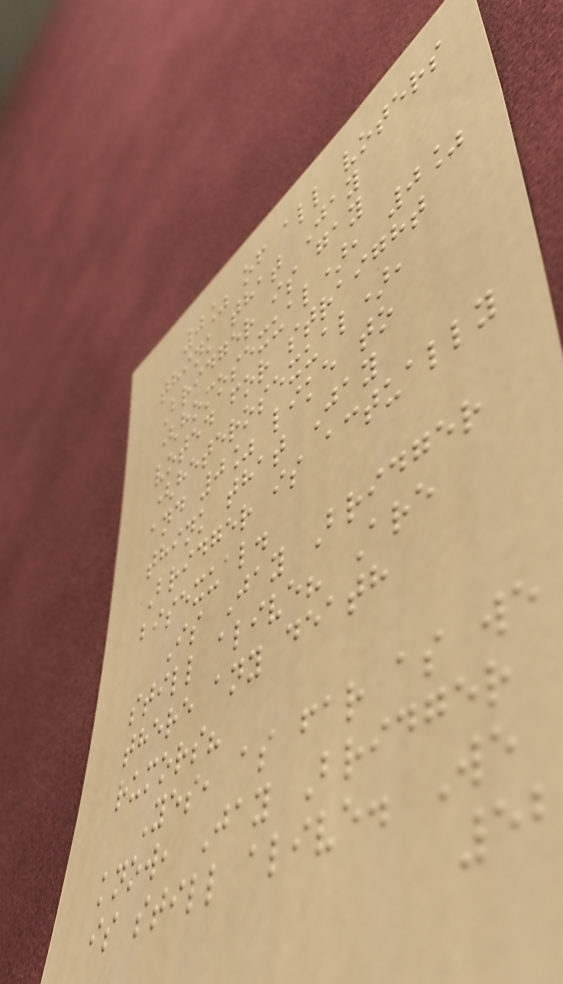0% of all voters
think that Jay
Bridger is gay
(homosexual), 0%
voted for straight
(heterosexual),
and 0% like to
think that Jay
Bridger is actually
bisexual.
Is Jay Bridger
still alive? Are
there any death
rumors?
Yes, as far as we
know, Jay Bridger
is still alive. We
52
